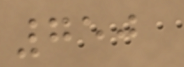750
